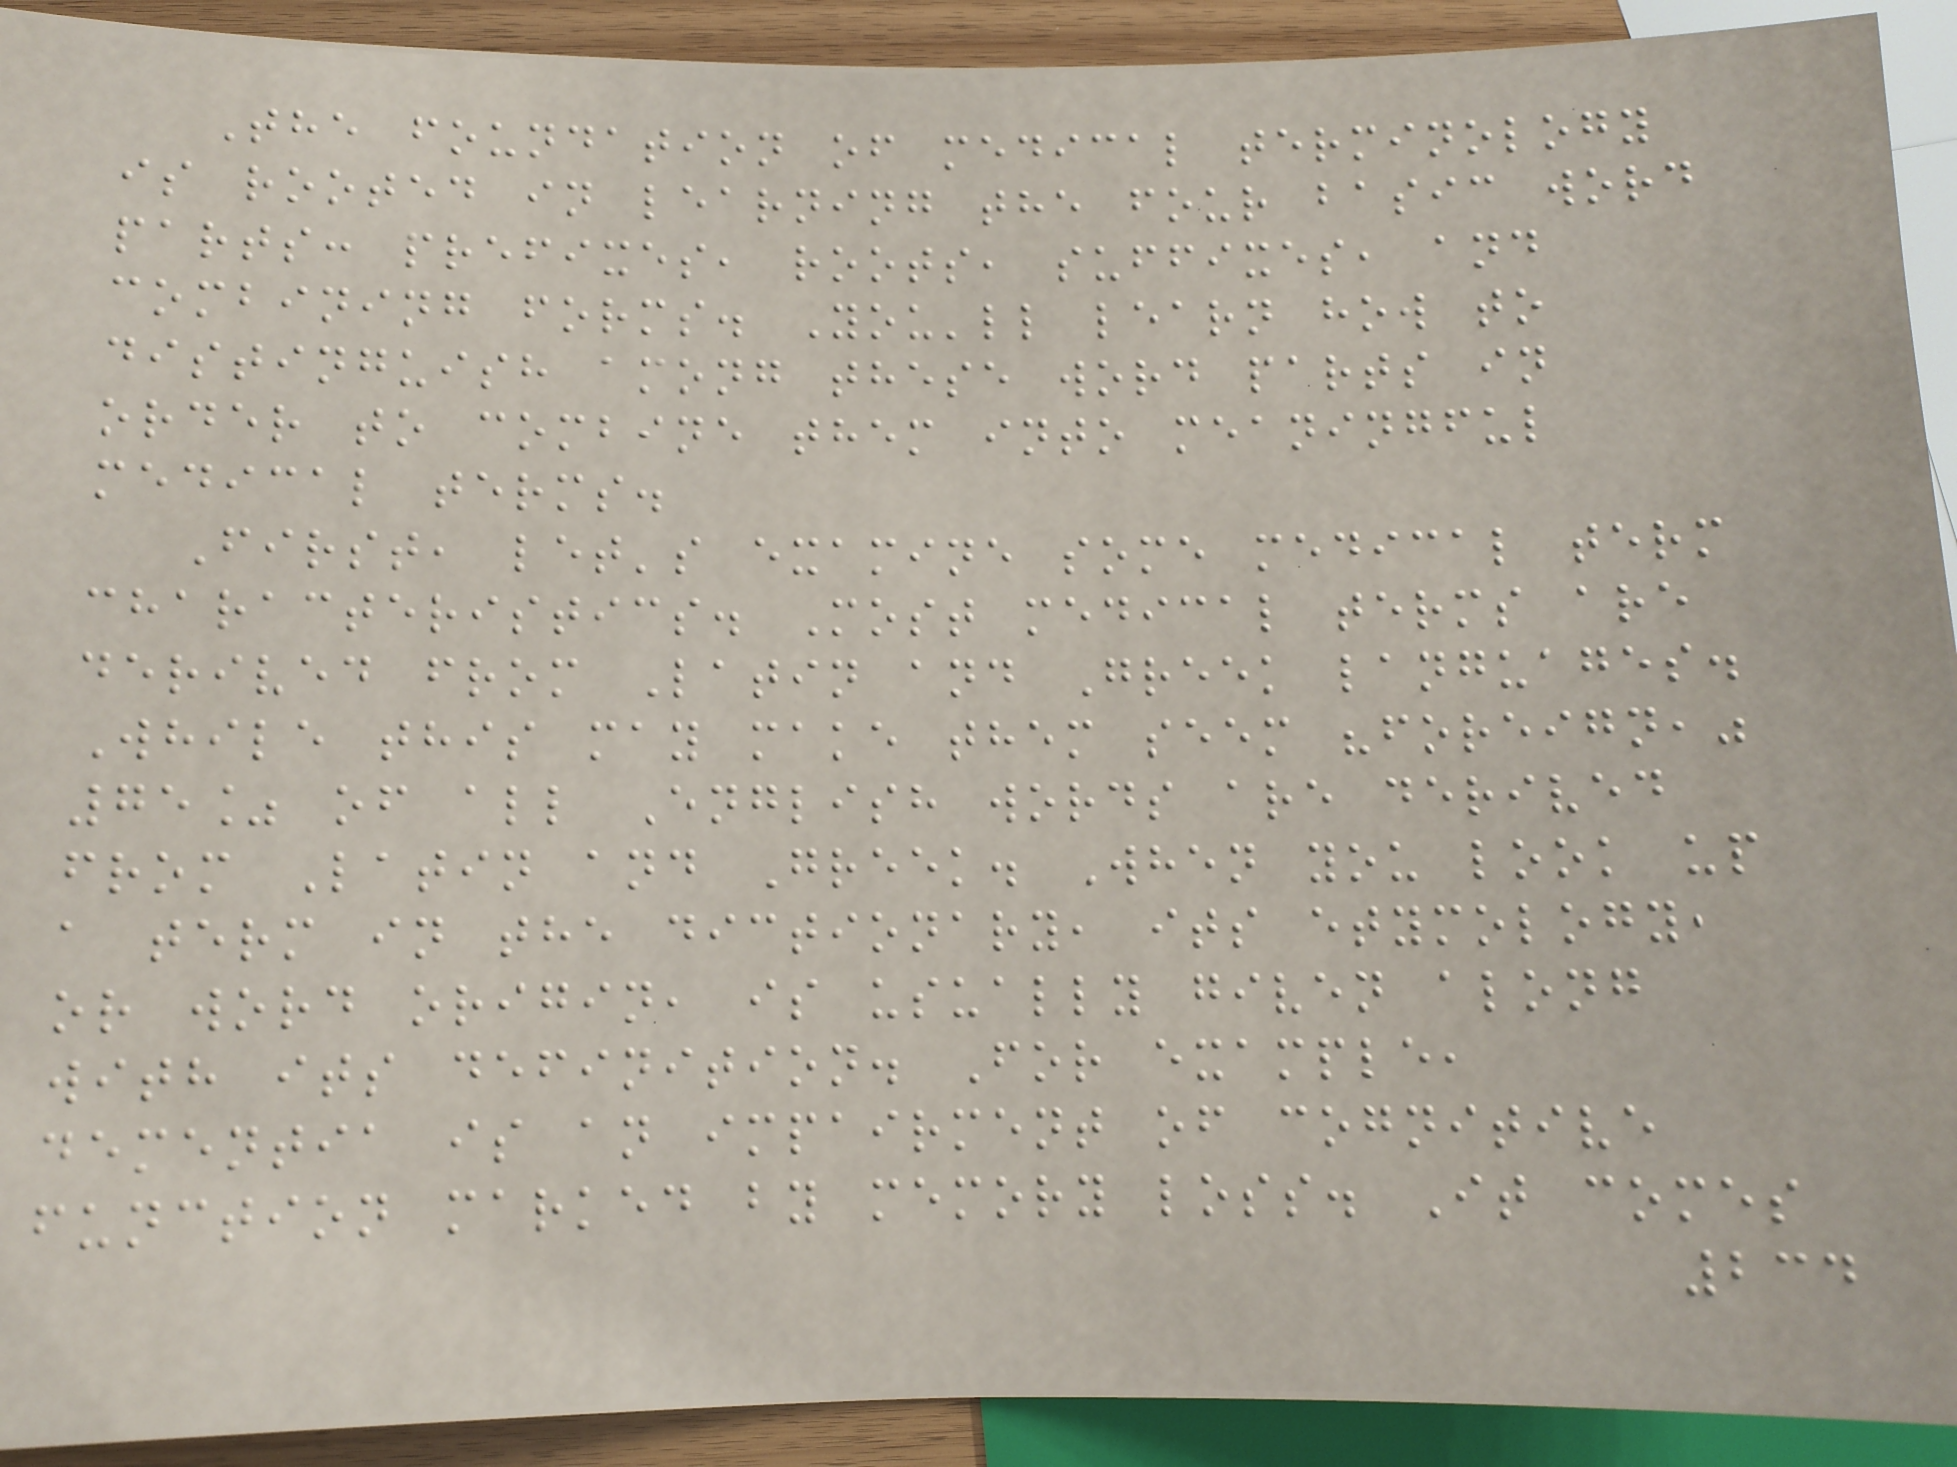The foundation of medical terminology
is rooted in learning the four basic word
parts: prefixes, roots, suffixes, and
combining forms. You'll learn how to
distinguish among these word parts in
order to combine them into meaningful
medical terms.
First, let's examine some medical term
characteristics. Most medical terms are
derived from Latin and Greek languages.
While this may make them seem "foreign,"
75% of all English words are derived
from Latin and Greek. When you look up
a term in the dictionary, its etymology,
or word origin, is usually given along
with its definition. For example,
dementia is an impairment of cognitive
function marked by memory loss. It comes
234
